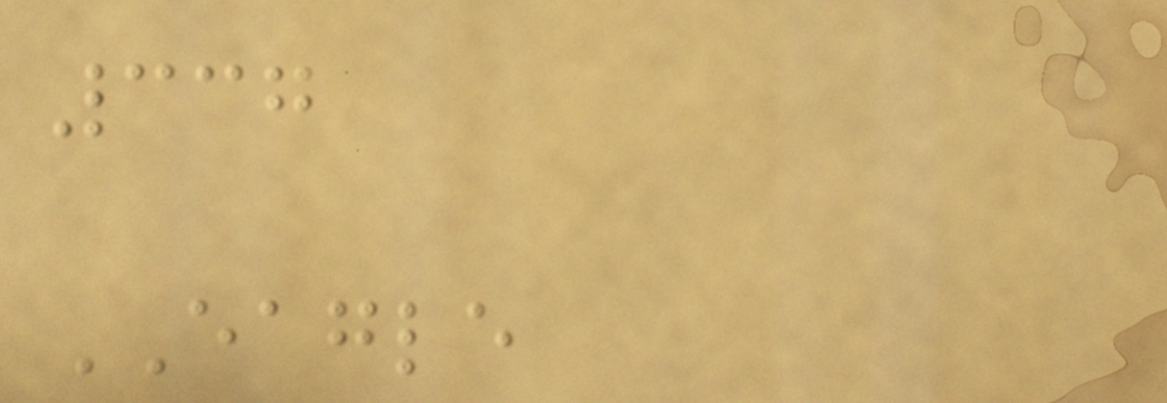337
EAGLE
